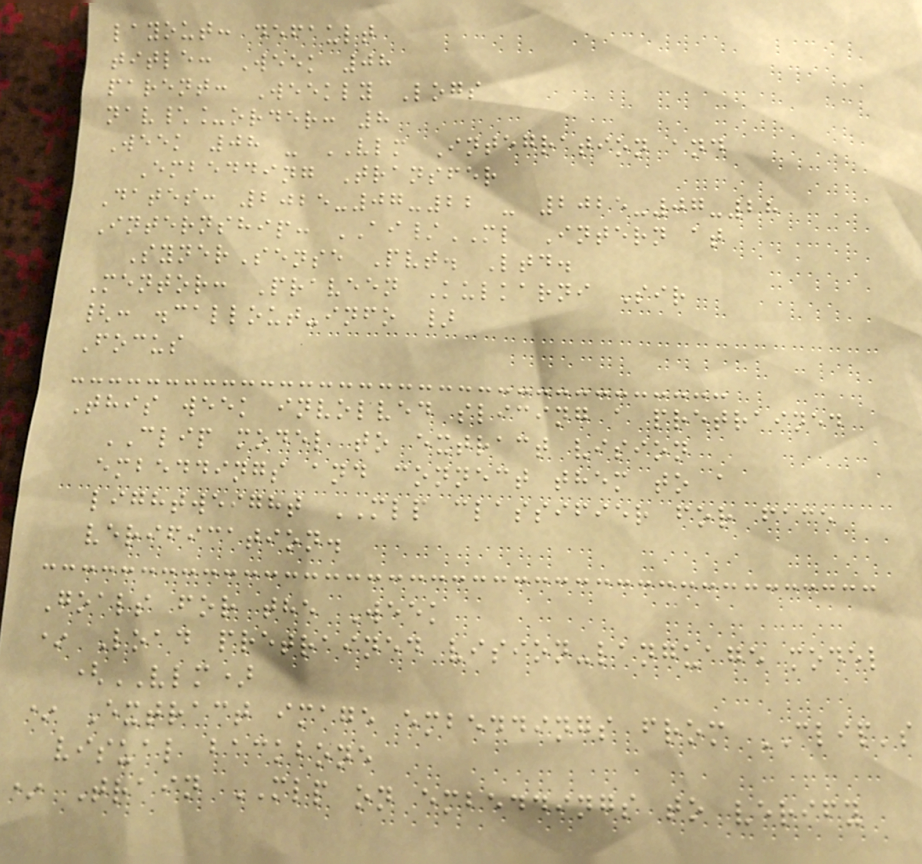layout: default
title: Week 08
parent: Weekly Logs
nav\_order: 8
Week 08 - VLM Integration and
Embedding Transfer
Dates: 2025-07-22 - 2025-07-28
Internship: AI/ML Intern at
SynerSense Pvt. Ltd.
Mentor: Praveen Kulkarni Sir
{: .callout-info }
Focus
This week involved slicing a pretrained
CLIP model to extract vision
embeddings and connect them to a
lightweight MLP classifier for face
verification.
Goals for the Week
* Load pretrained vision-language model
(VLM)
* Extract image embeddings from CLIP's
visual backbone
* Train MLP on embeddings to verify
